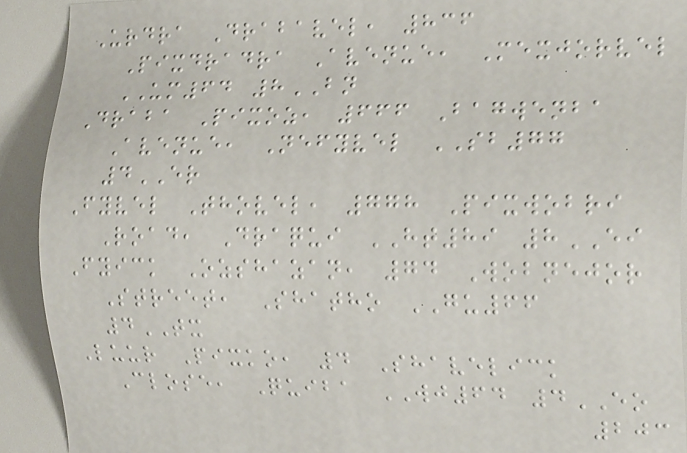Urdra Drabavel, 836
Pixdradra Avenue, Mexjorvel
UM64 8BN
Draba Pixoz, 666 Bagwenba
Avenue, Nefyvel SB77
4ER
Fyvel Thovel, 778 Pixwobri
Road, Draqui HT89 8EI
Fyick Ozshazan, 74 Wobnejor
Street, Shatho GU66
4TX
Luur Pixko, 4 Shavelick
Close, Quiba WJ64 4EO
203
